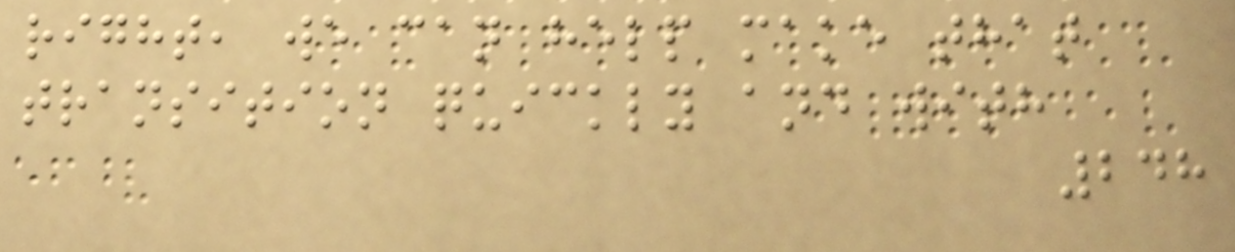right, we can help make that
transition quickly and with
248
